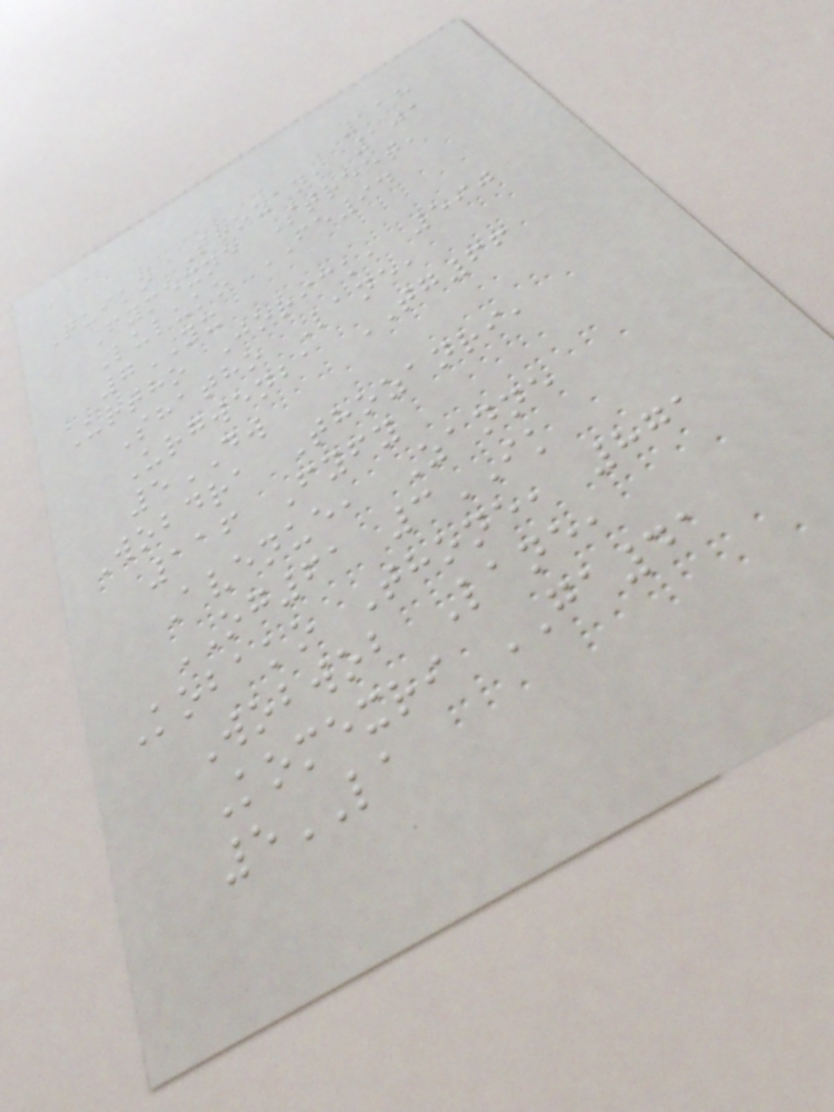118
Quiko Thozan, 101
Fymexne Street,
Luluko FE94
7YX
Urtho Jorick, 590
Shatho Lane,
Urgwenba TG66
5DW
Wobdra Thozanri,
116 Fyfy
Avenue, Zanne
OG61 3IK
Kobako Thone, 871
Wobwob Lane,
Komexri GA41
5LA
